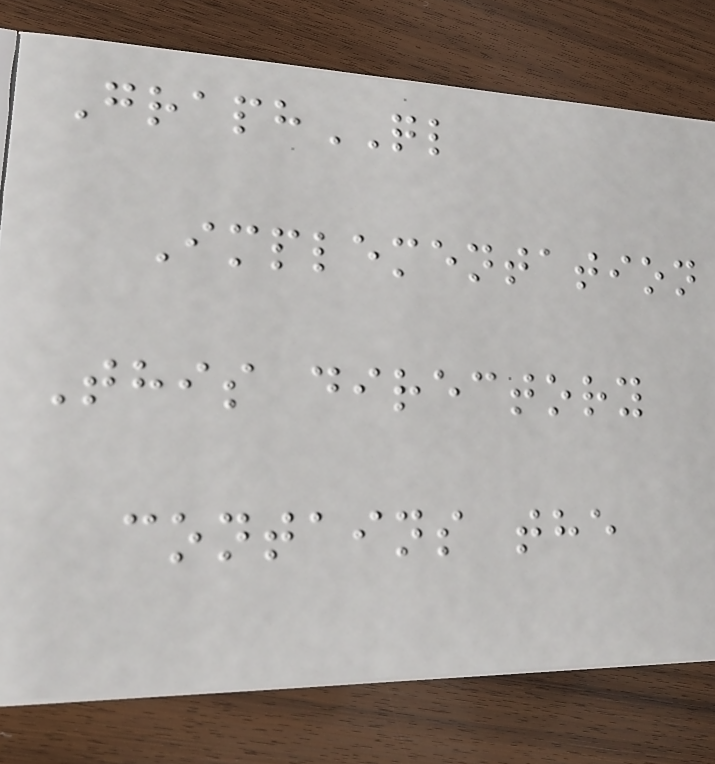GraphQL
Implementation
This directory
contains the
